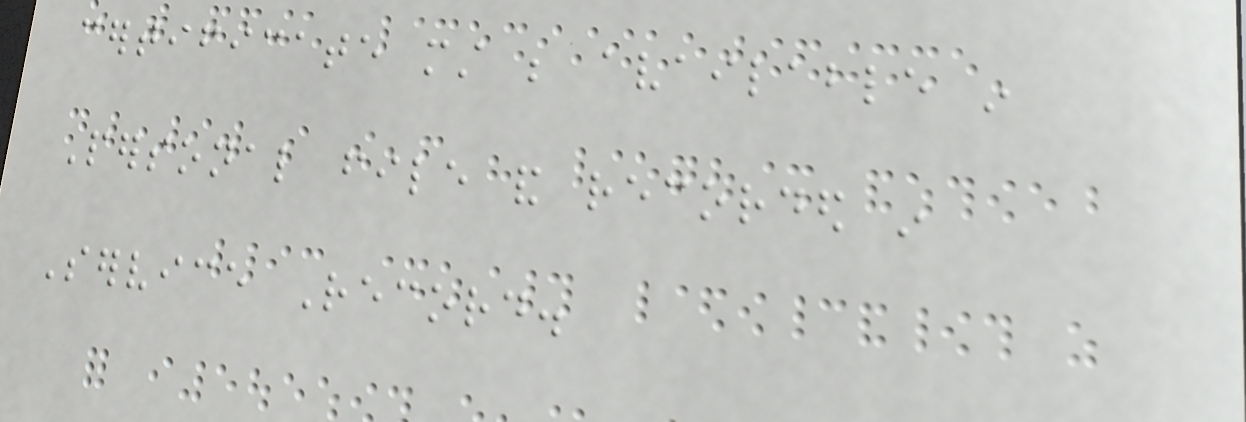certificate must be available in
Personal file and recorded in
Service Record.
